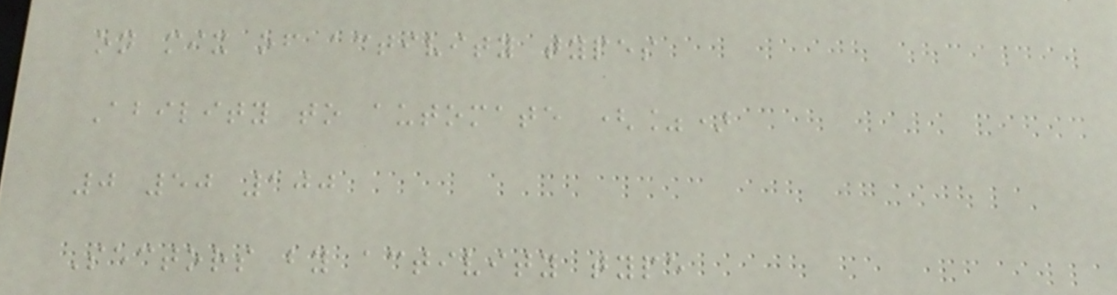on mix of activity types
Ability to automate (%)
0 50 100
Sectors by activity type
